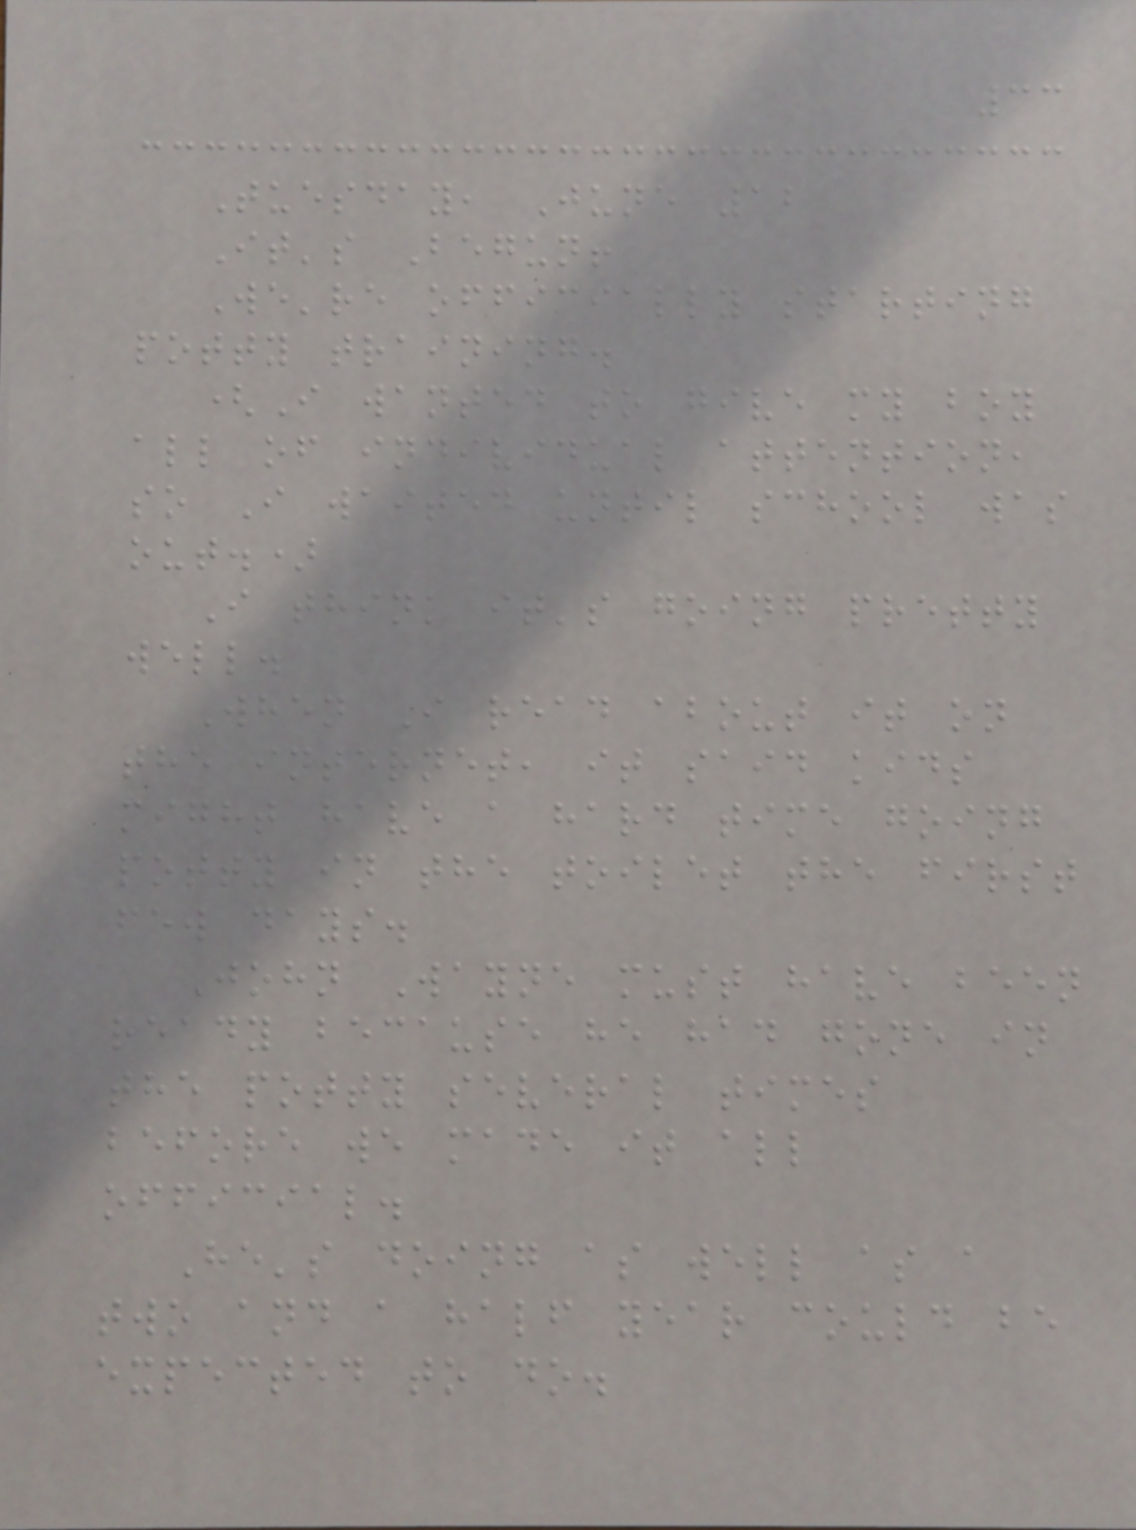33
Tuesday, June 12
It's Begun!
We're officially starting
potty training.
(I wanted to give my boy
all of individual attention,
so I waited until school was
out.)
I think it's going pretty
well.
When I read about it on
the internet, it said kids
might have a hard time going
potty in the toilet the first
few days.
John Wayne must have been
ready because he had gone in
the potty several times
before we made it all
official.
He's doing as well as a
two and a half year could be
expected to do.
